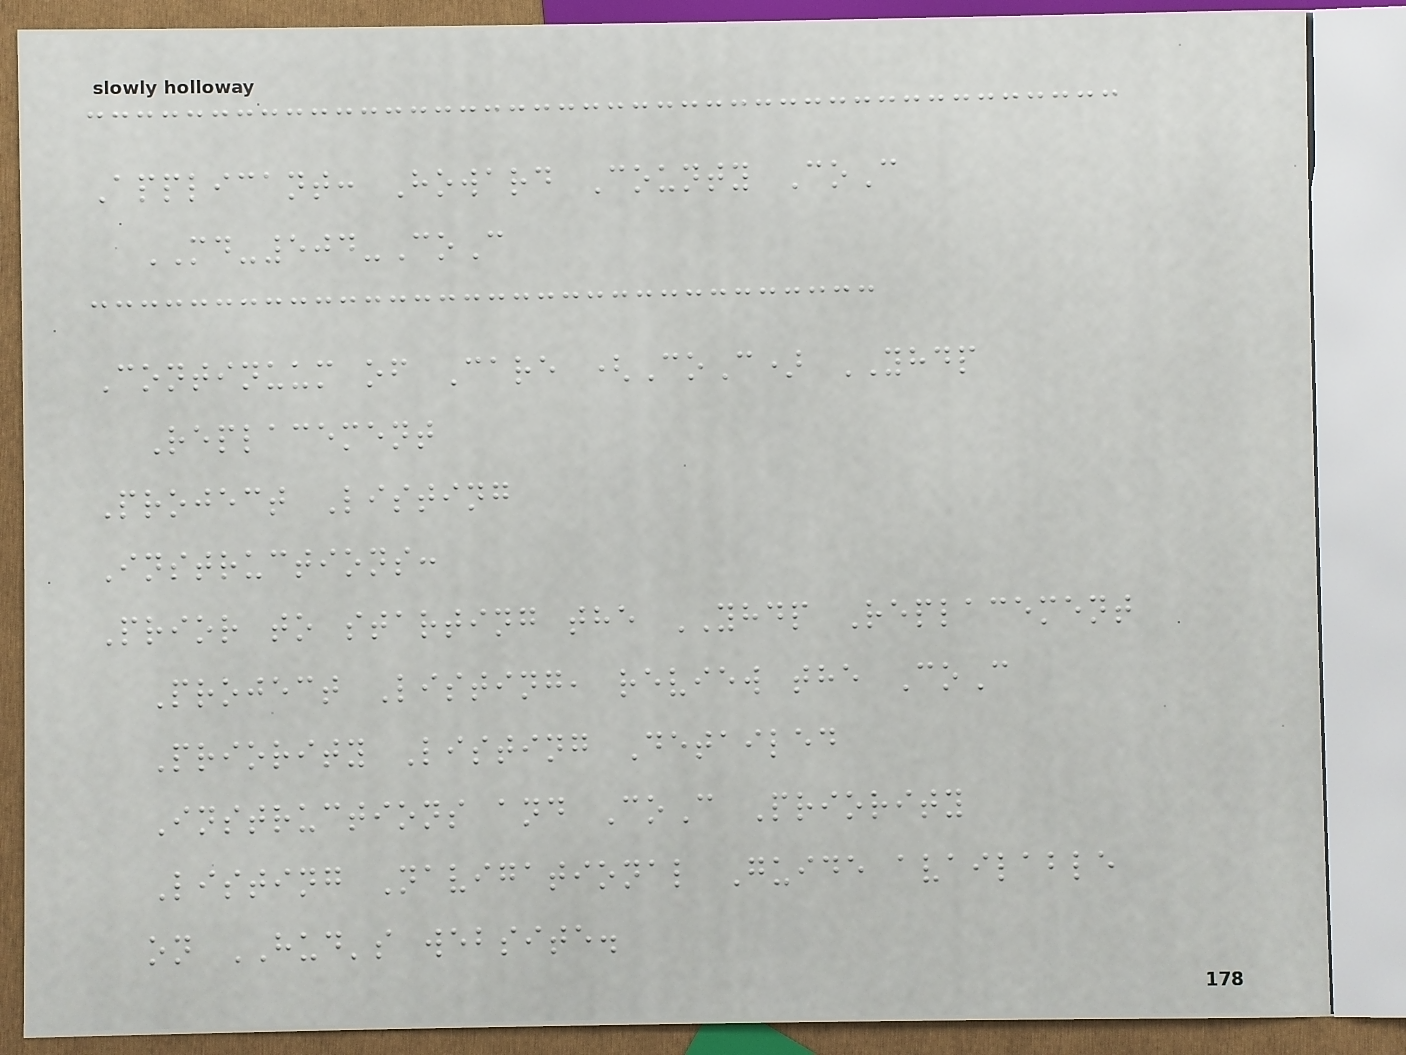Applicant: Howard County CoC
MD-504-CoC
Continuum of Care (CoC) YHDP
Replacement
Project Listing
Instructions:
Prior to starting the YHDP Replacement
Project Listing, review the CoC
Priority Listing Detailed
Instructions and CoC Priority
Listing Navigational Guide available
on HUD's website.
